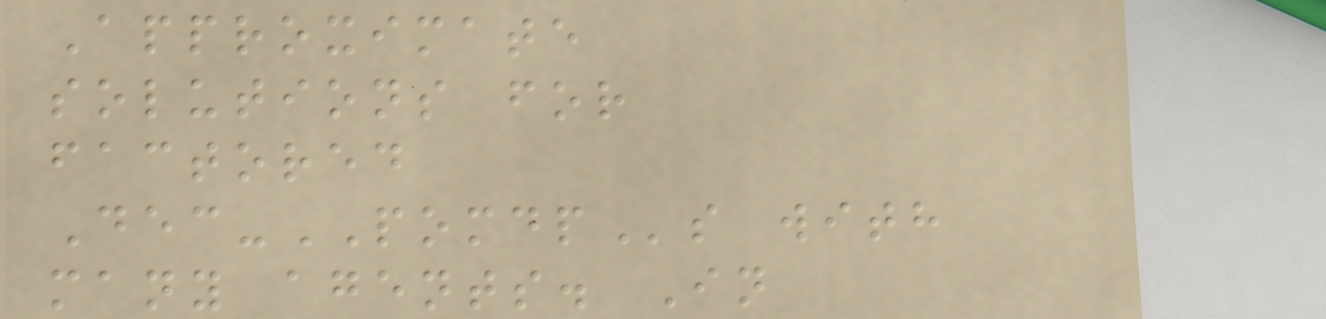Approximate
solutions for
factored
Dec-POMDPs with
many agents. In
